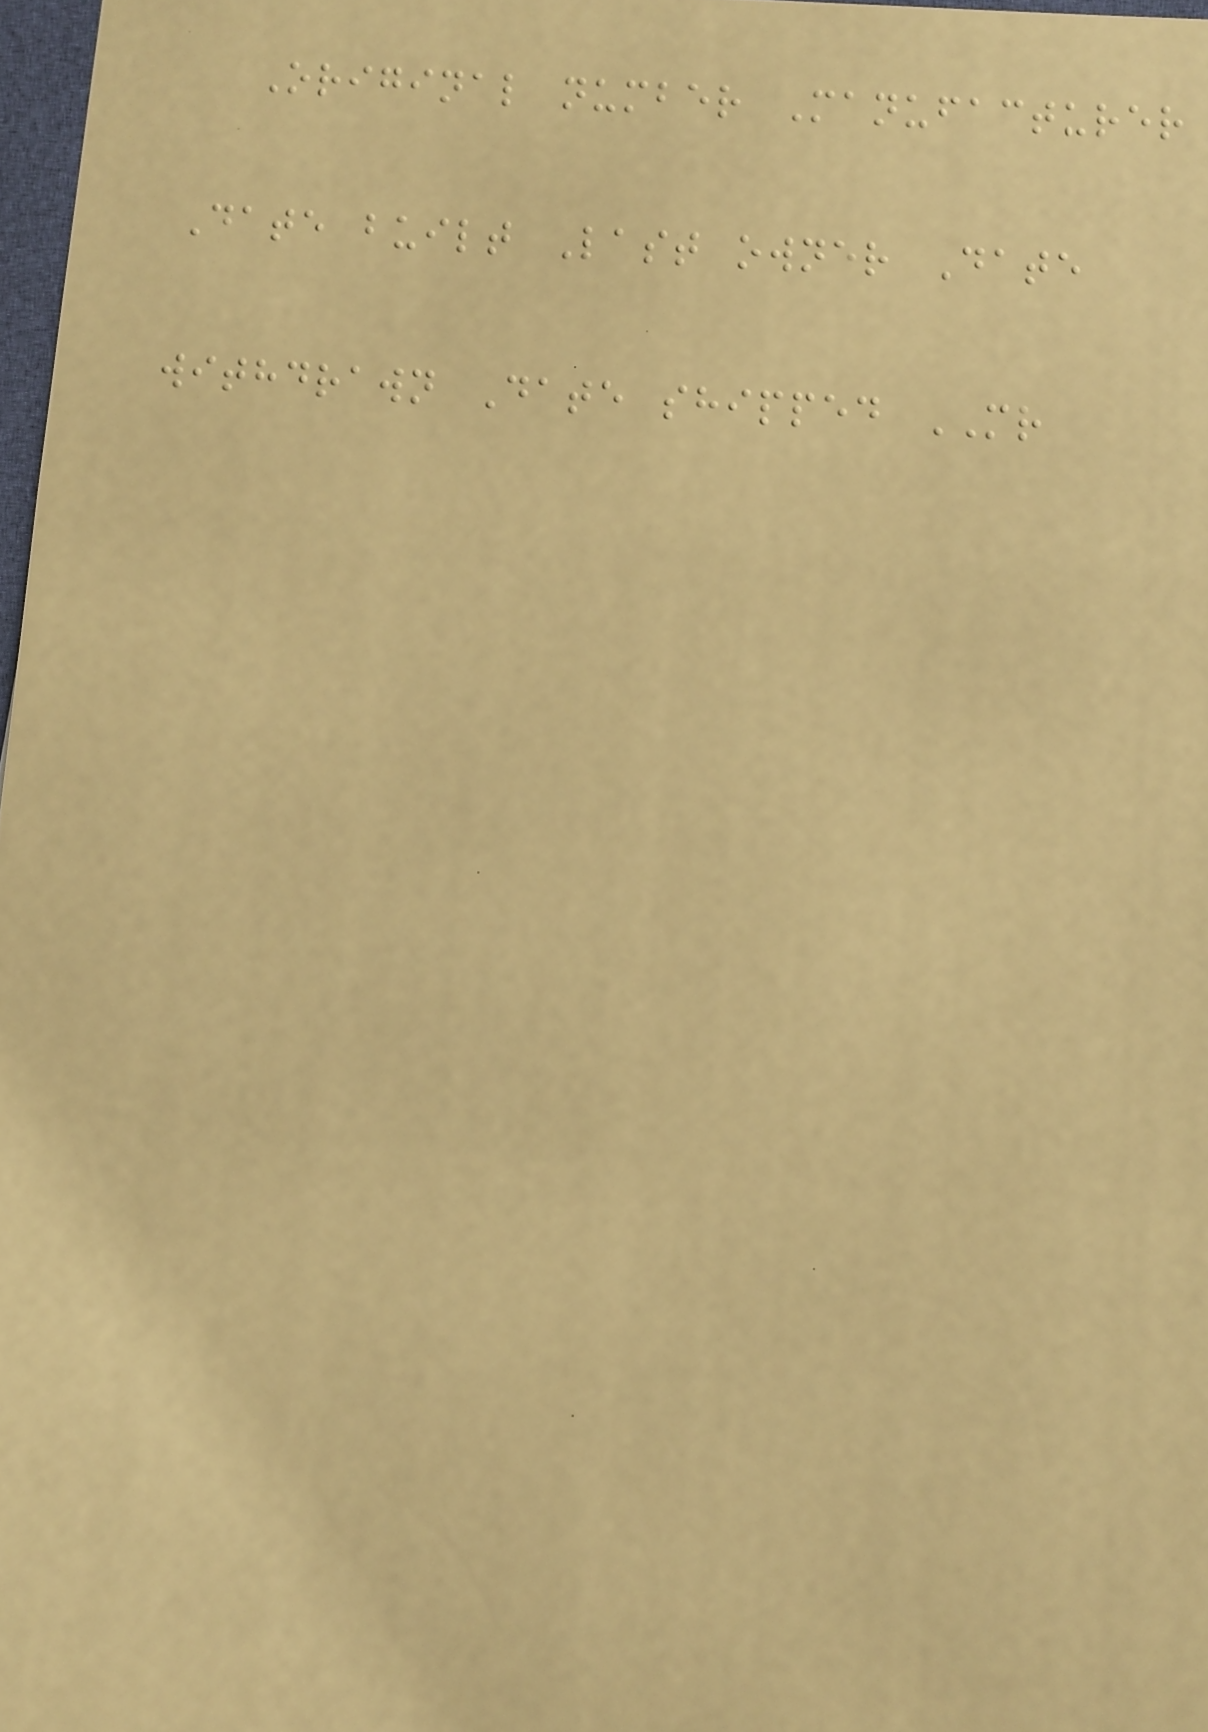Original number Manufacturer
Date built Last owner Date
withdrawn Date shipped MR
